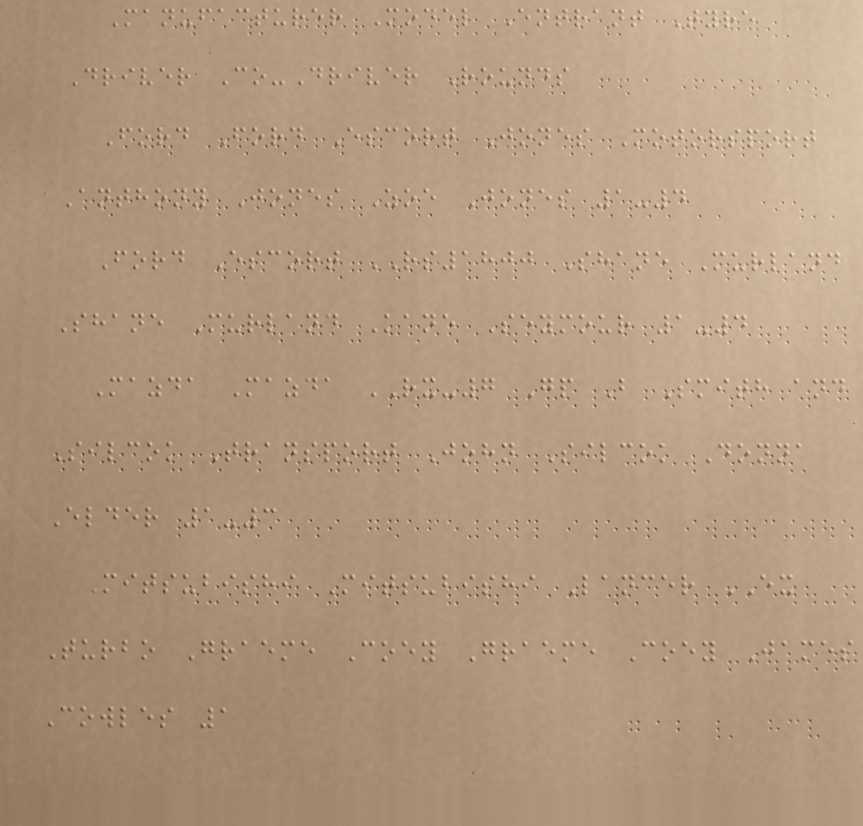Manufacturer Model Entrant Tyre
Driver Co-Driver Rounds
Ford Ford Escort Jones Motorsport
Anthony Jones Zoe Jones 1-4
Ford Escort RS1800 Shane Murland
Shane Murland Kane Seymour 1-4
Mazda Mazda RX-7 Gp B Smith and
Silcok Transport John Silcok Donna
Elder 1-3
Mitsubishi Mitsubishi Lancer EX
Turbo Graeme Coey Graeme Coey James
Cowles 1
